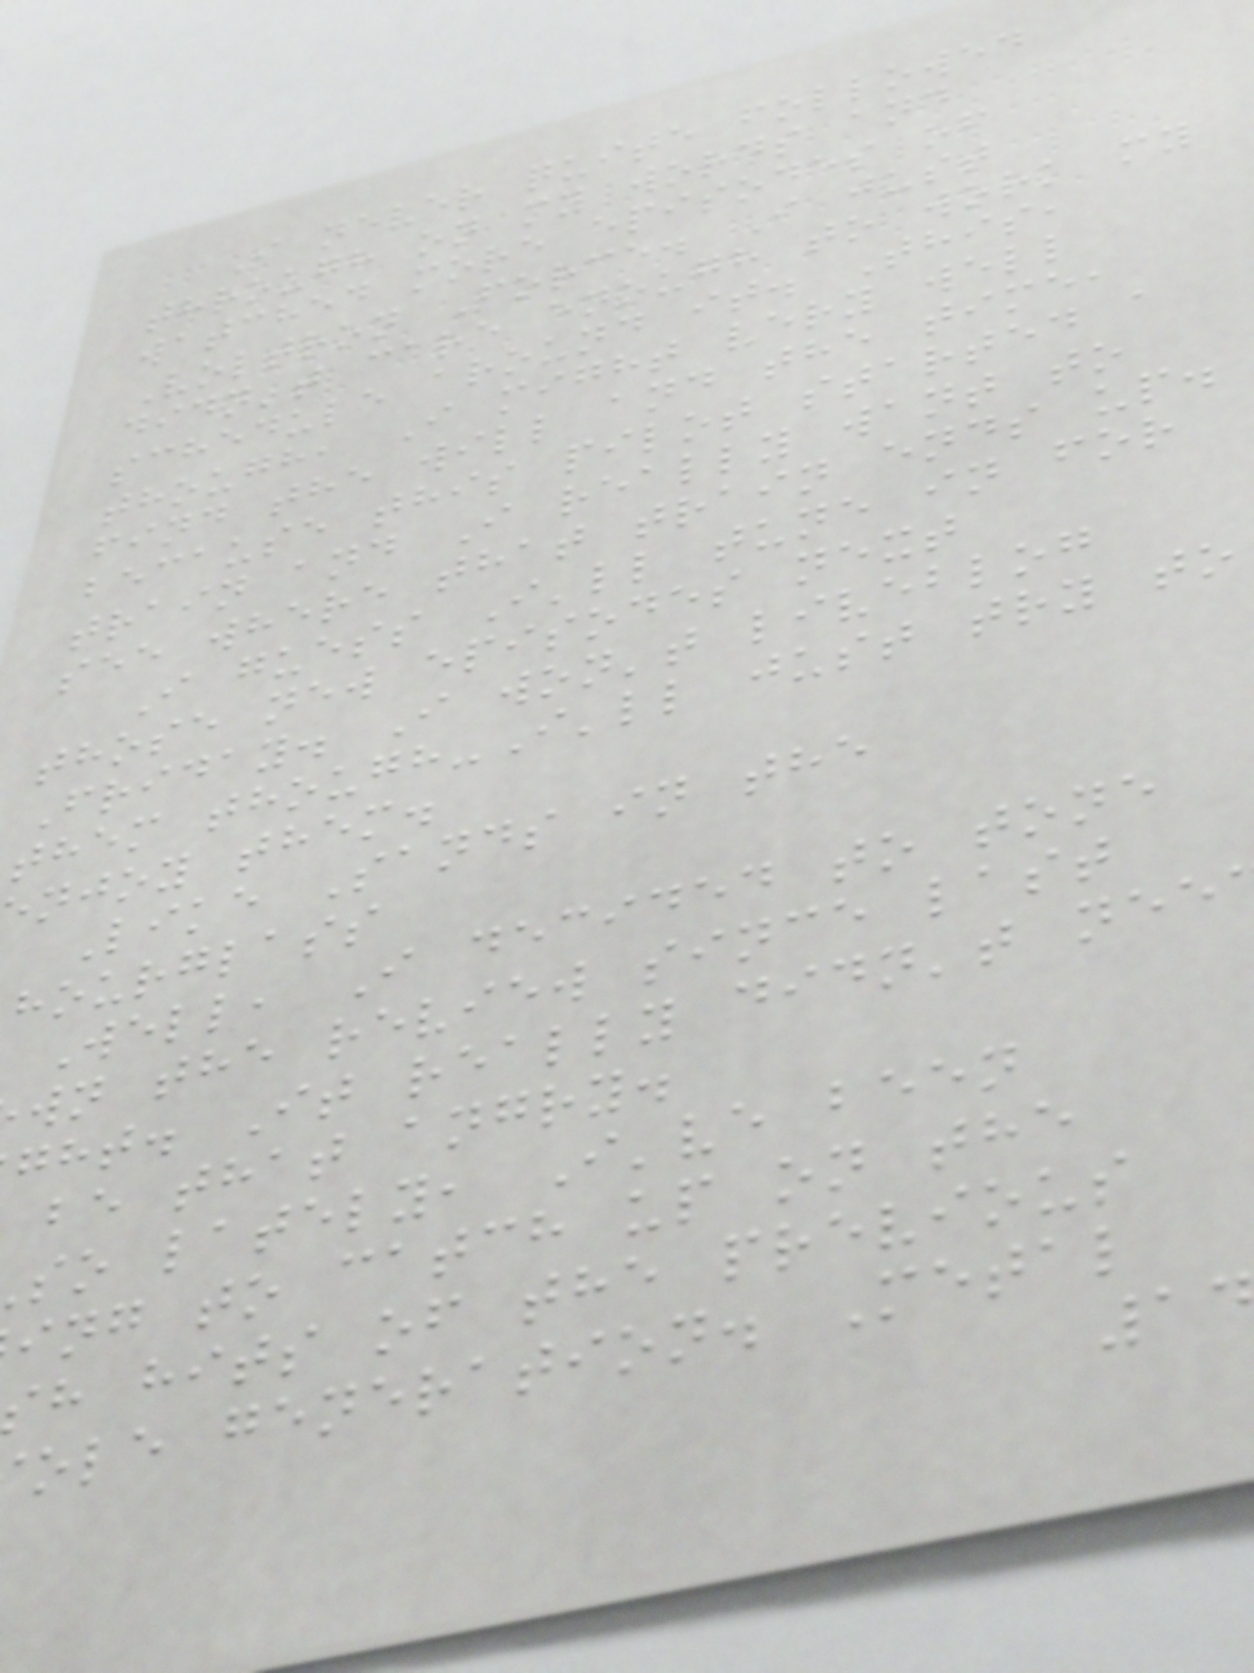I never quite followed
through on my words and
watched more episodes of
Voltron Force. I just
didn't care enough to work my
schedule around it. This,
though, I might very well
find the will and the time,
because this pilot started a
train and I really want to
see where that train ends up.
I guess I'll tune in for
those new episodes next
Friday. I won't liveblog
them though-I'll just try to
njoy them.
Like Sands in the
hourglass
Well, I decided to tone
wn the review since last
ght. It really didn't nee
be that angry.
so lately, I've been
ing to catch up on the
h hits of the previous
ole generation. Metal
